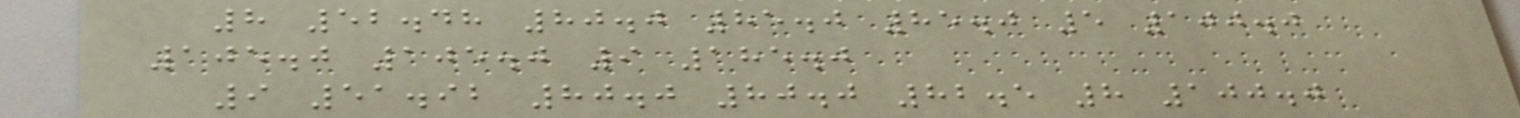8 52.48 80.0 85.0 85.0 5 100.0
105.0 105.0 9 185.0
9 51.92 80.0 80.0 82.5 8 100.0
